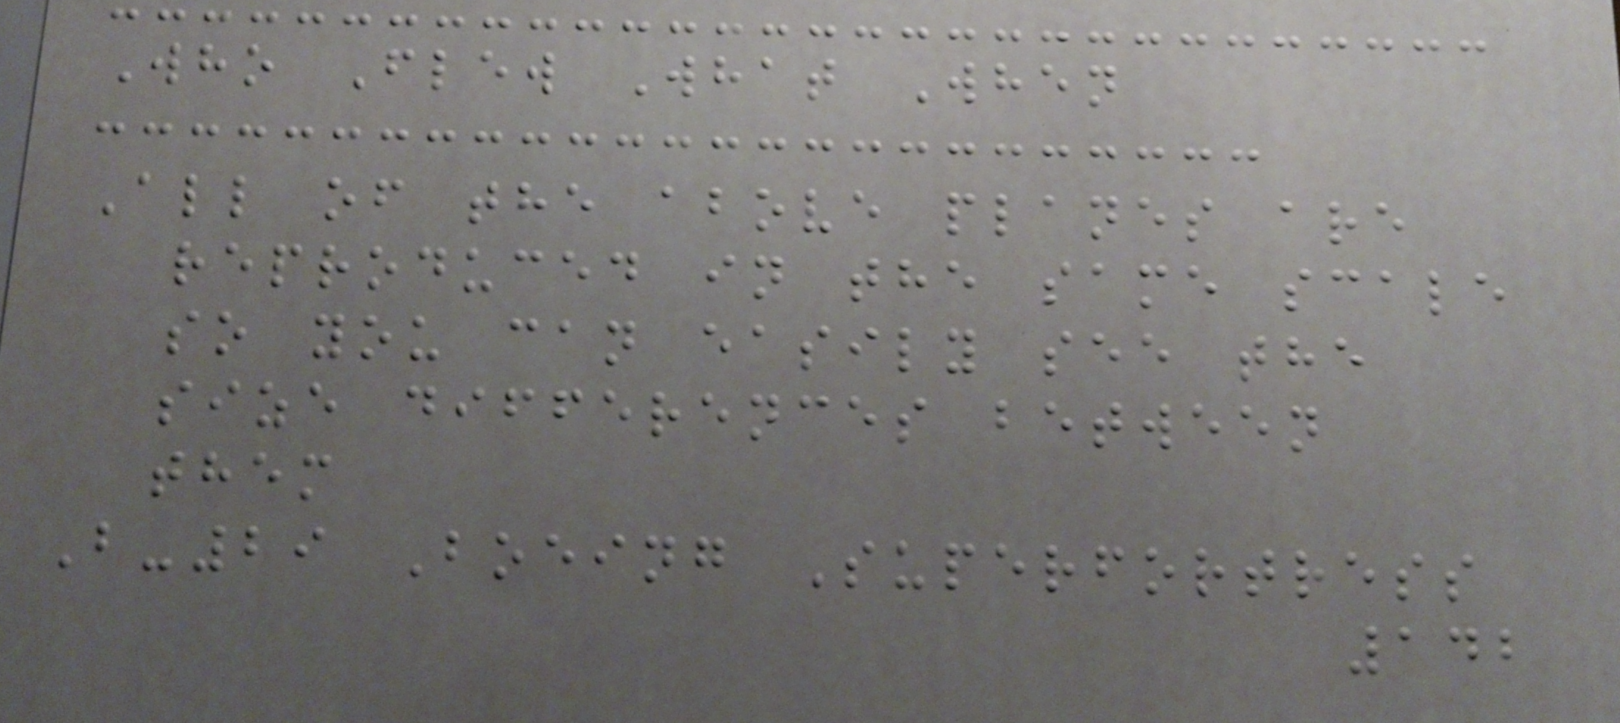Who Flew What When
All of the above planes are
reproduced in the same scale
so you can easily see the
size differences between
them
B-29 Boeing Superfortress
142
